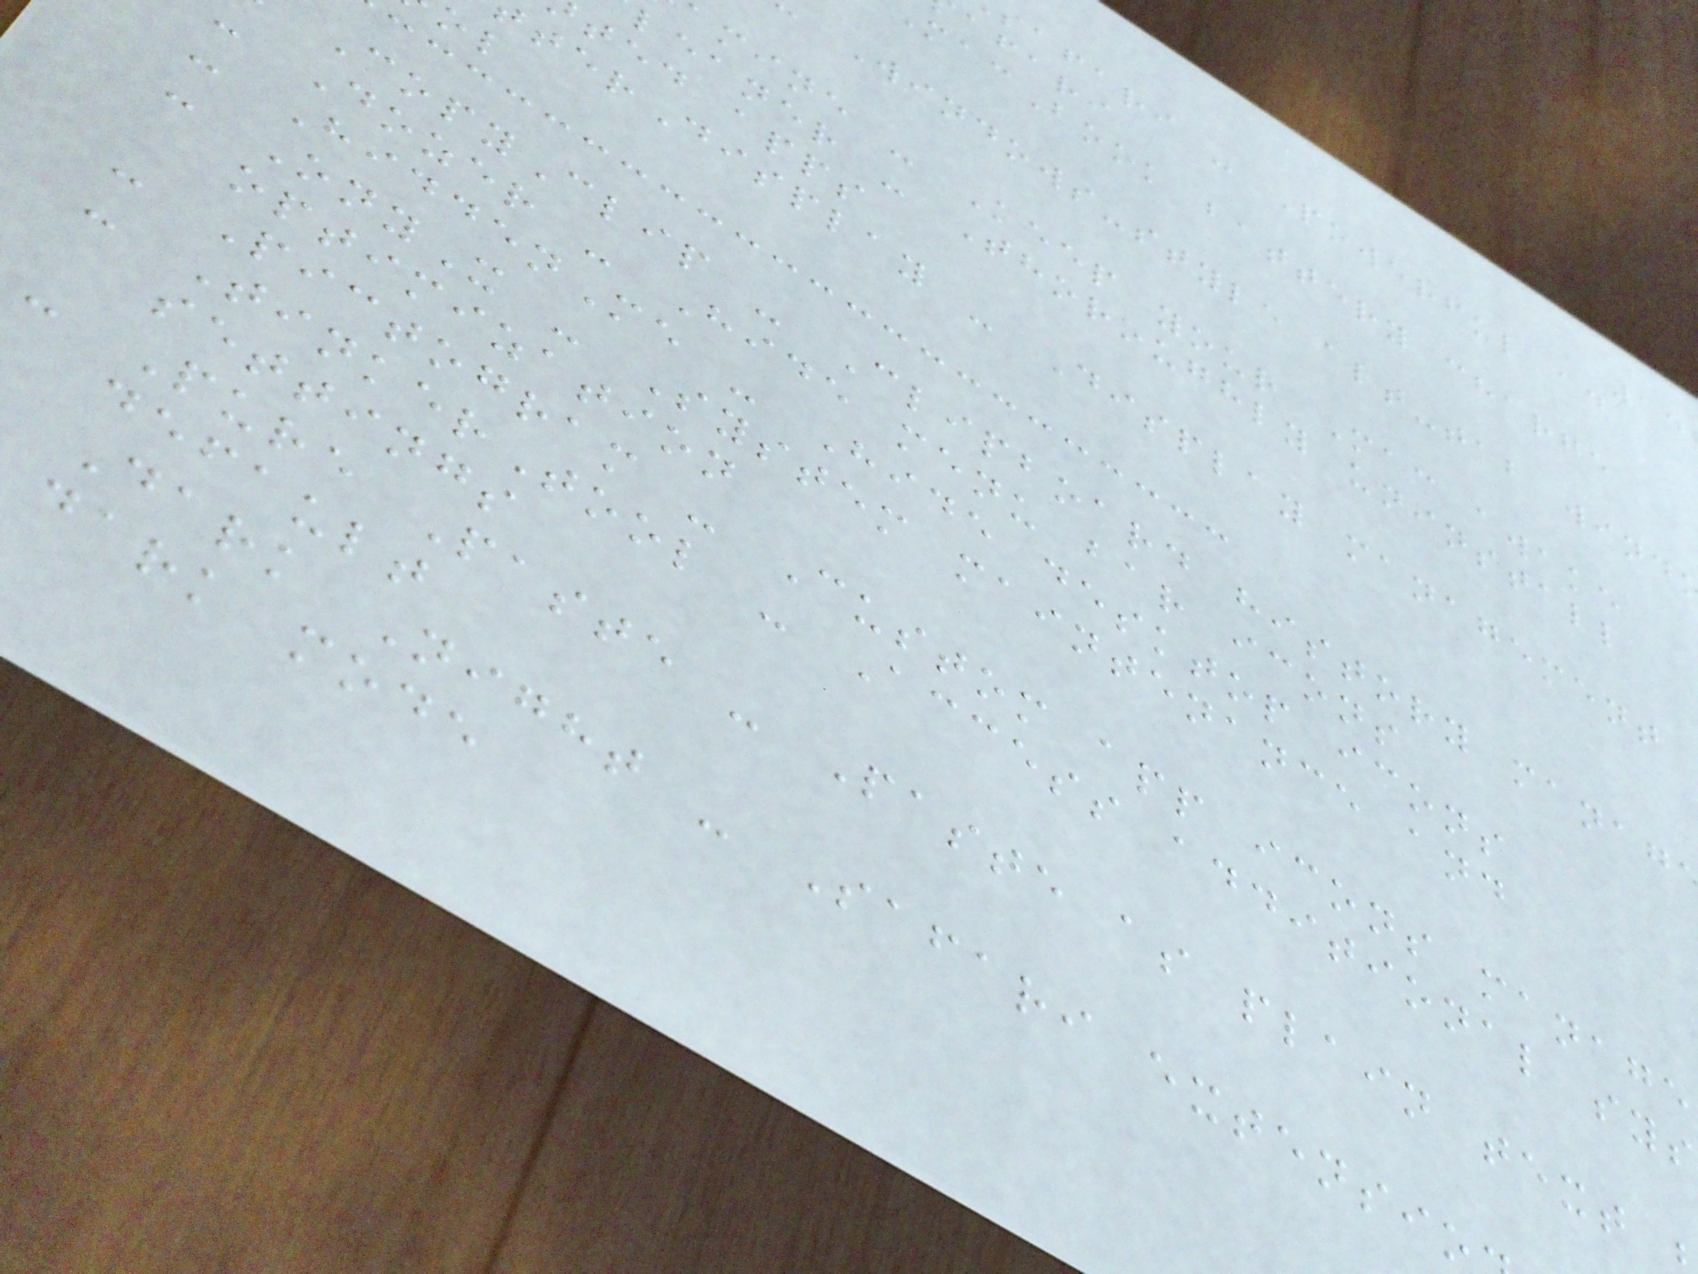safari - Powerful ad
afari
acBook battery charge
Windows-style alt-tab wind
mine - Keep your Mac awake
leaner - Thoroughly uninstall
ted apps
terDisplay - Display management
CopyClip - Clipboard history manag
Dozer - Hide menu bar icons
- HiddenMe - Hide desktop icons
- OnyX - System maintenance and
optimization
- Pictogram - Custom app icons manage
- TinkerTool - Access additional sys
settings
- Pure Paste - Paste as plain text
default
Dark Night - Safari extensio
dark mode
